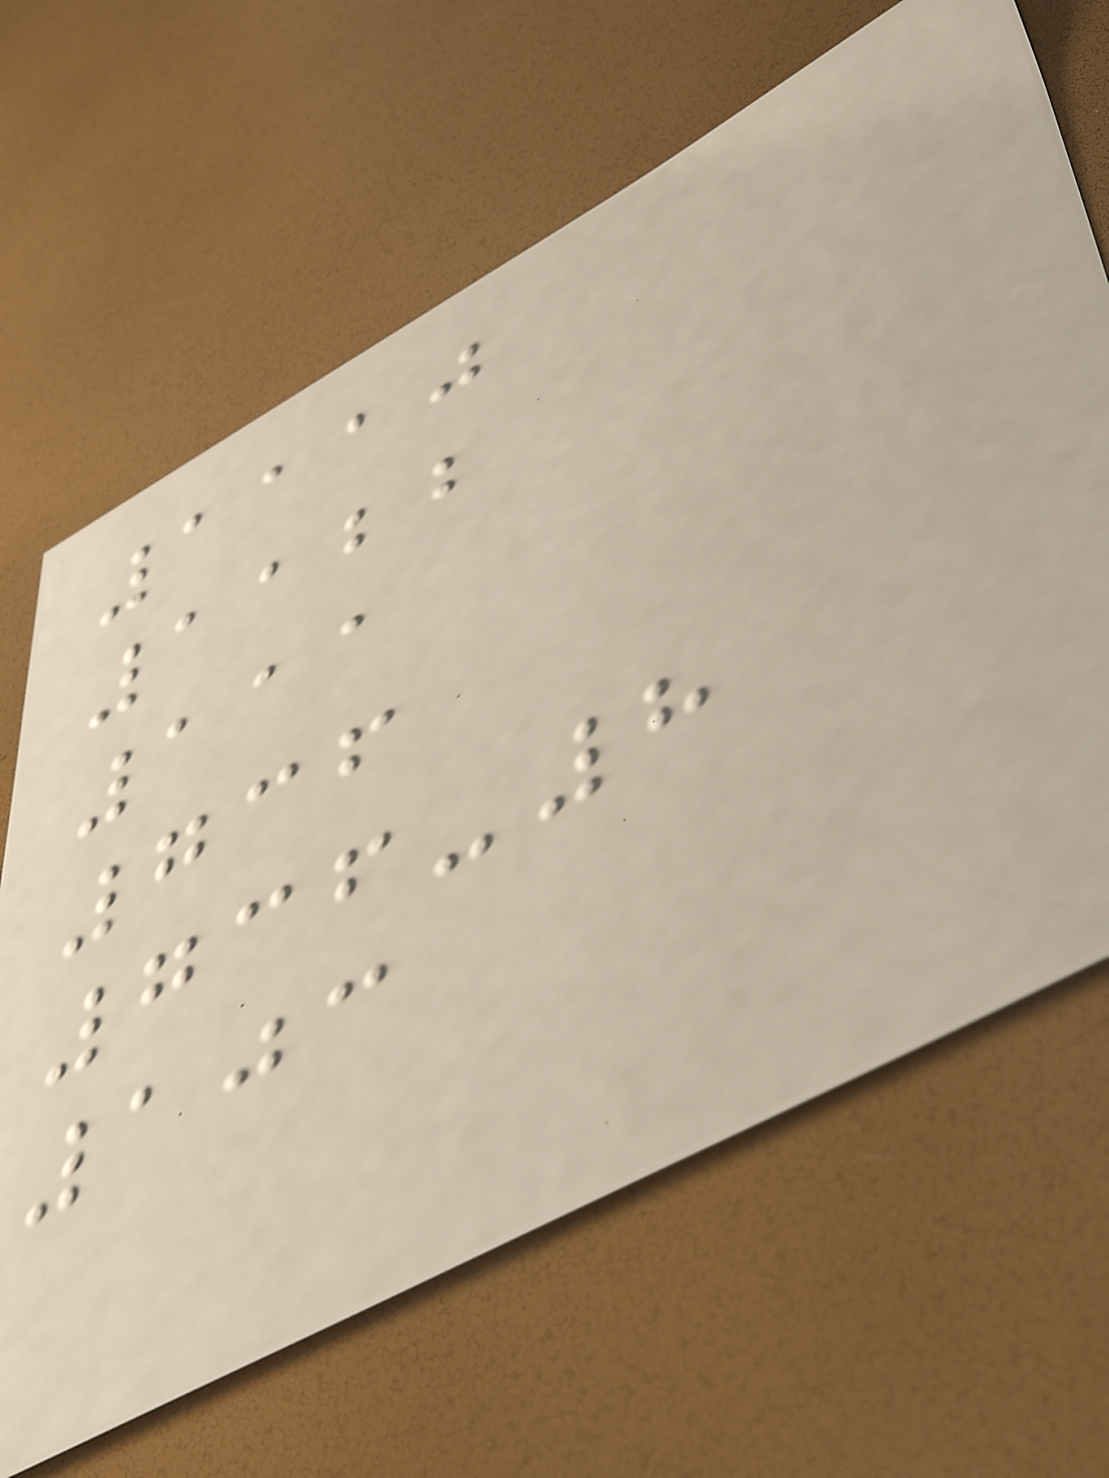1110
1122
111
736
736-8
103
